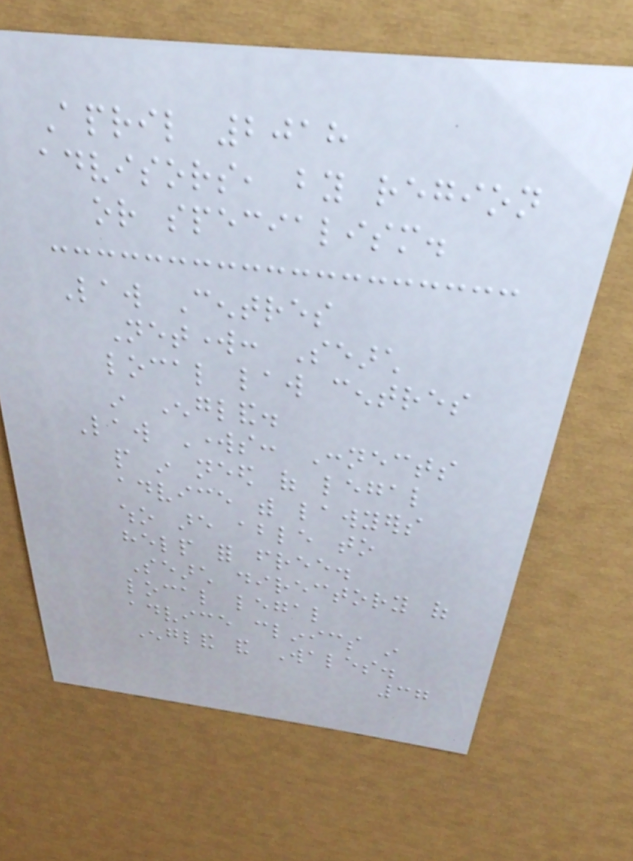April 2018
advisors, by region
or specialism.
Law Centres
Network: Search
local law centres
in England.
Law Works: Connects
people in need of legal
advice with lawyers
who are able to
help for free.
Search directory of
local legal
advice clinics in
England and Wales.
37
